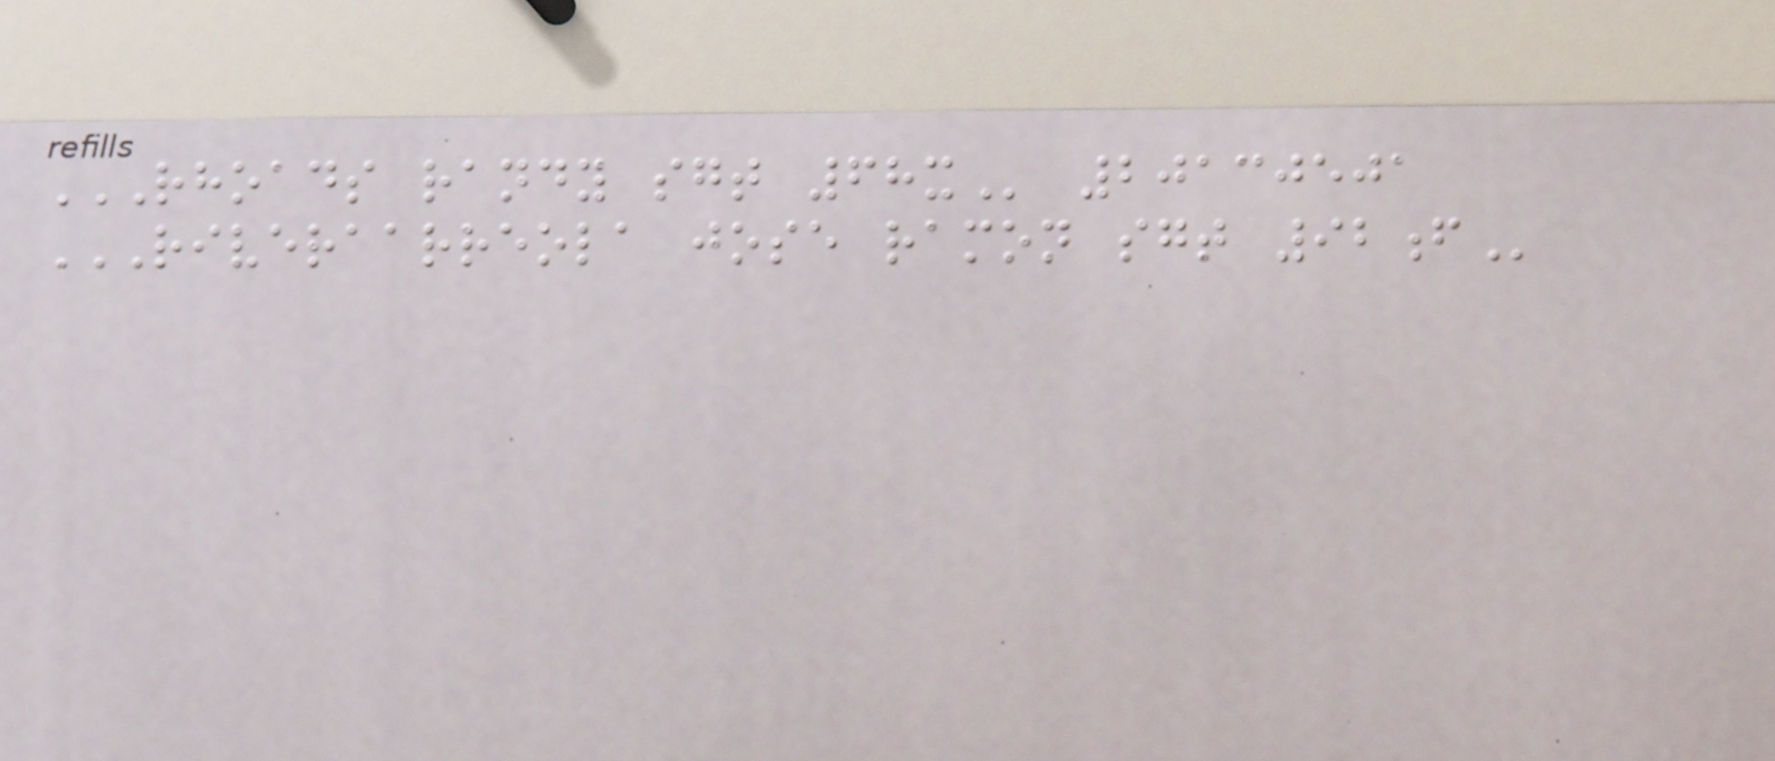RHOADS RANDY SGT 68X 20130501
RIVERAARREOLA JOSE RAMON SGT 92F
